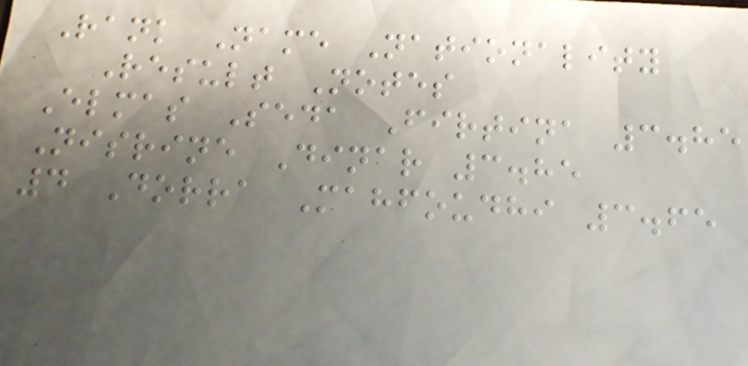Rank Name Nationality
Result Notes
Elmas Seda Firtina 3.85
Nisrine Dinar 3.85
4 Dorra Mahfoudhi 3.65
